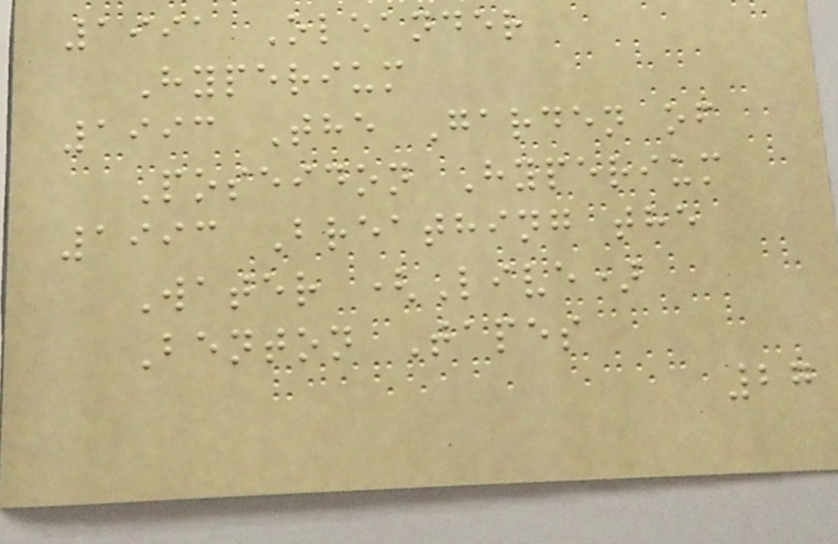1991 Oleander
Hyperium
1993 The Garden of
Poseidon Hyperium
1993 Breathing the
Water (Live)
Benton Tapes
27
